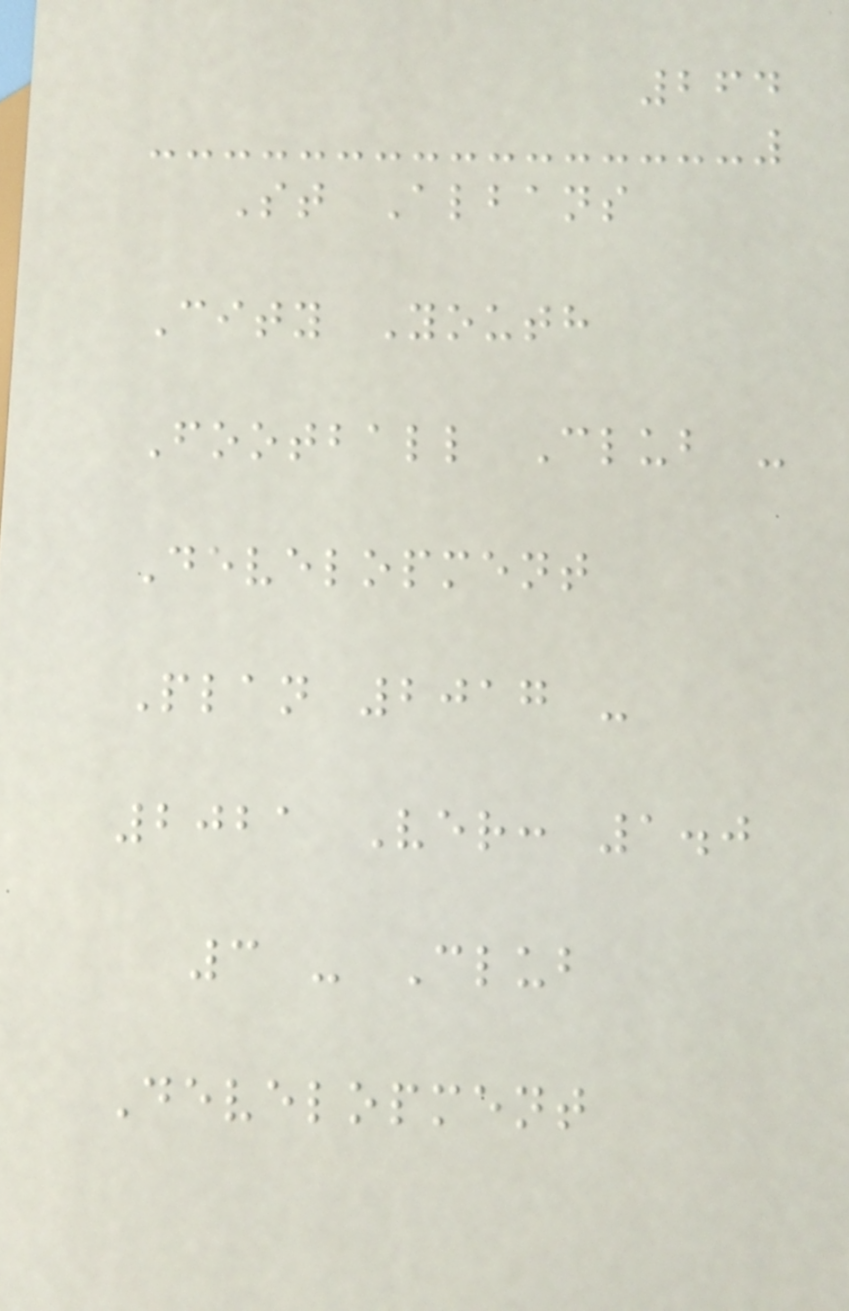264
St Albans
City Youth
Football Club -
Development
Plan 2017 -
2021 Ver: 1.0
3 - Club
Development
